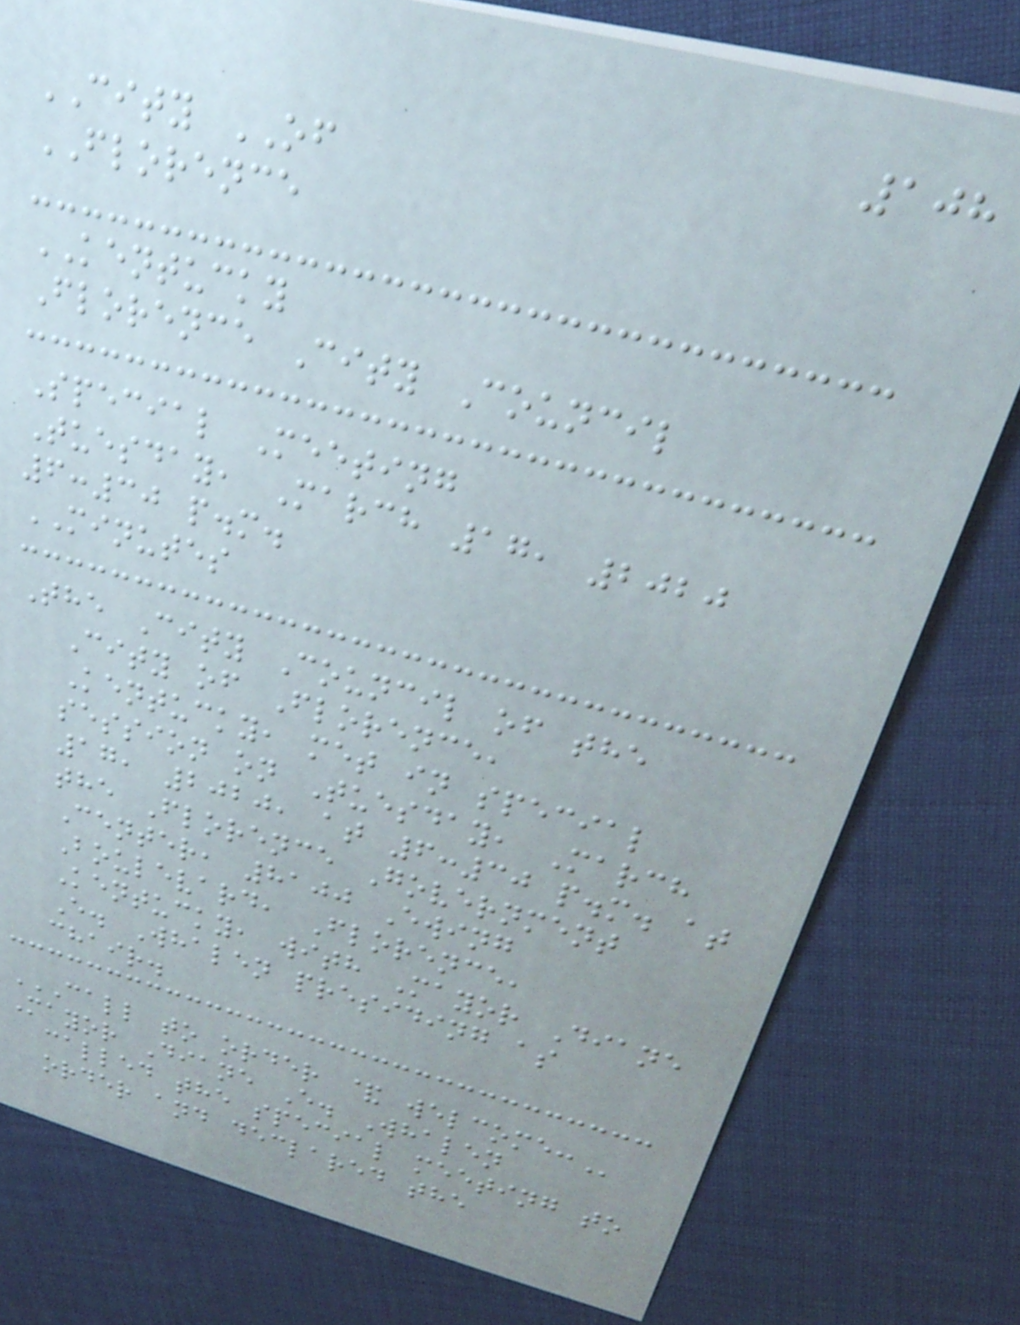108
CITY OF
FLORENCE
KENTUCKY
Florence City Council
Special Meeting
Tuesday, March 17, 2020
6:30 p.m.
MINUTES
The City Council of the
City of Florence,
Kentucky, met in special
session on Tuesday, March
17, 2020, at 6:30 p.m. at
the Florence Government
Center, 8100 Ewing
Boulevard, Florence,
Kentucky, with Mayor Diane
E. Whalen presiding as
chair.
CALL TO ORDER & WELCOME:
Mayor Diane E. Whalen
called the special meeting to
order and declared the
